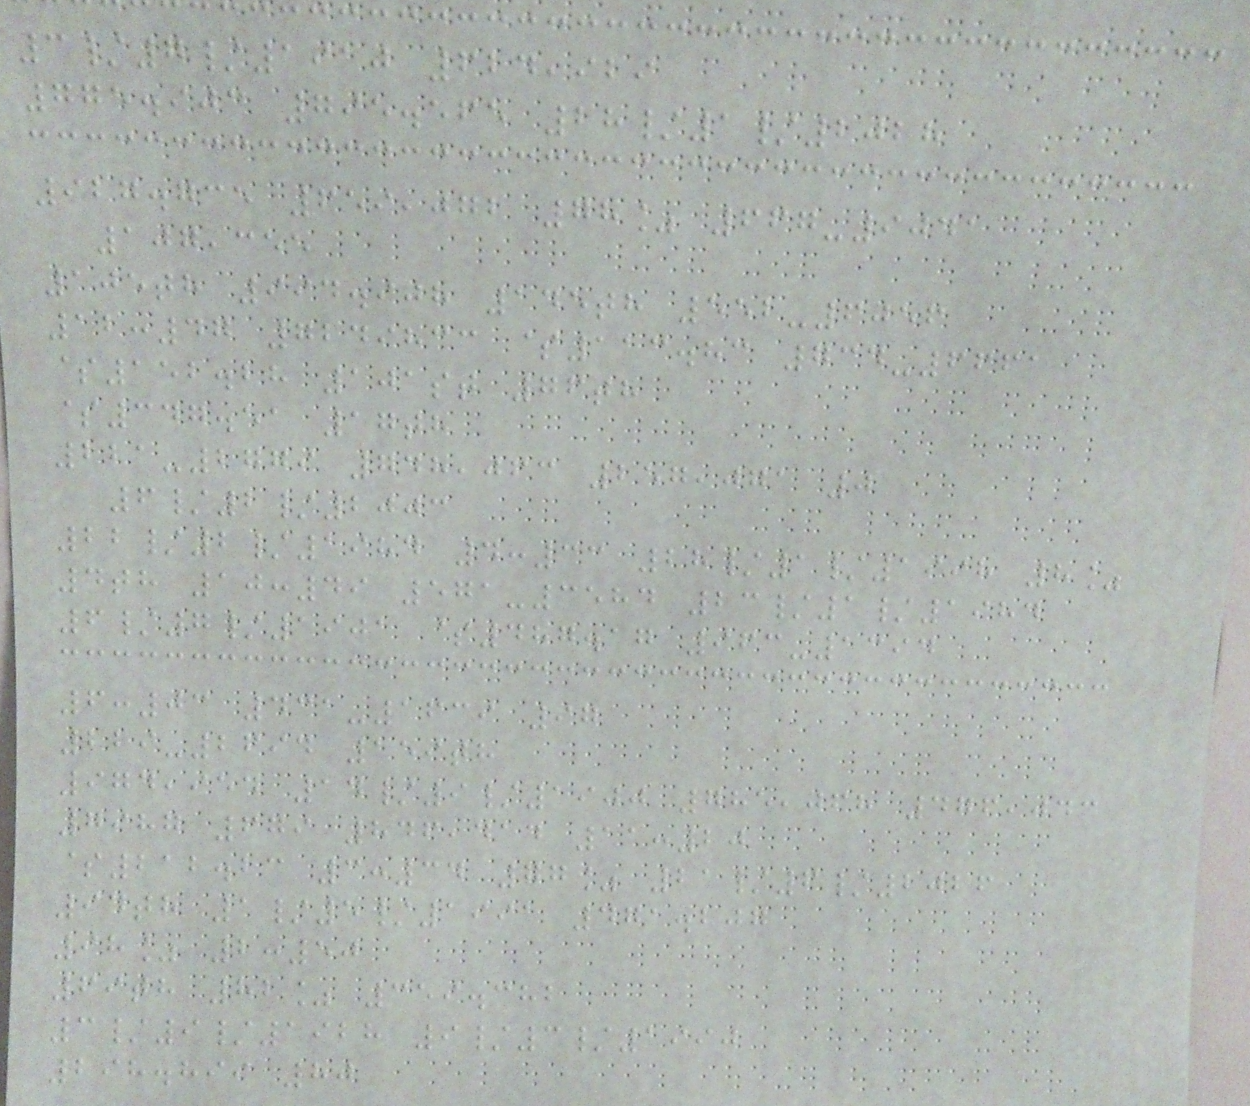3/7/1910 624,929
775.903 795.565 28/1/2028
927.735 659,072 78% 667-9041
107,355
105th 994.908 145th 552-6056
12:47 7249833 $113.83 734-6661
$152.28 101st 76th
$347.51 17th
221-2779 748,063 257,071 0
6/2/2003
22/2/1984 4:33 28/1/1998 8%
4th 10:49 571-3584 23/1/1984
6/7/1901 $487.17 963-1394
6:03 431-1639 97
229-2694 159th
974,954 14/9/1900 785,068 476,043
7987 679 846,414 11:20
$212.23 3:34 77% 21/6/2026
94th 1/5/1991 471.207
98% 2:50
69th 82% 359.382
3/9/1928 9/3/1990
298.899 80
